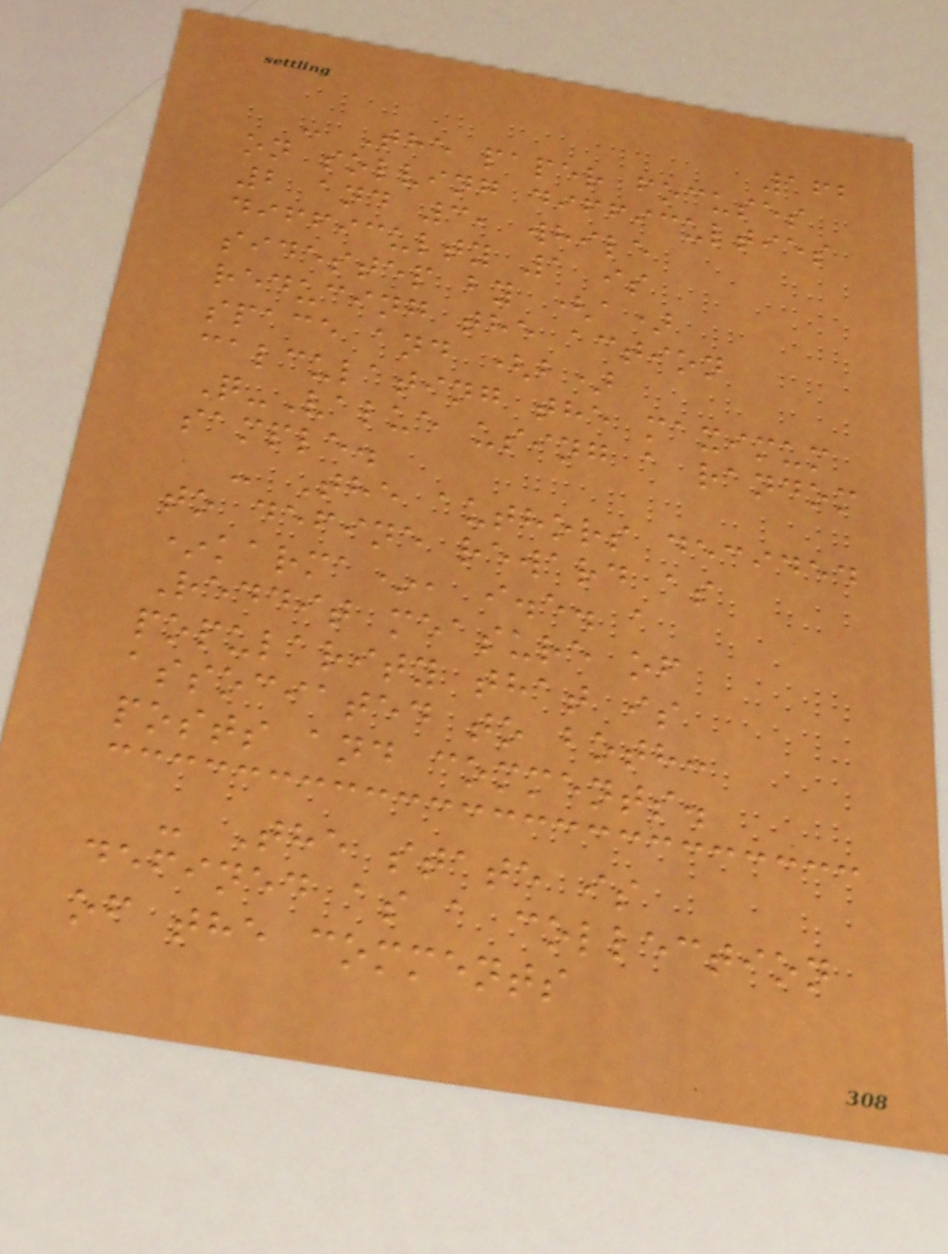162
- The paper focuses
on solving difficulties
2 and 3, while
difficulty 1 is
sidestep by (a)
reducing the action
space and (b)
calculating the maximum
Q-Value using a random
sample.
- The authors decided
to define reward as
*karma*, i.e. a
Reddit measure of
popularity that is
associated to both:
posts and comments.
- The state is
defined as a collection
of the comments
